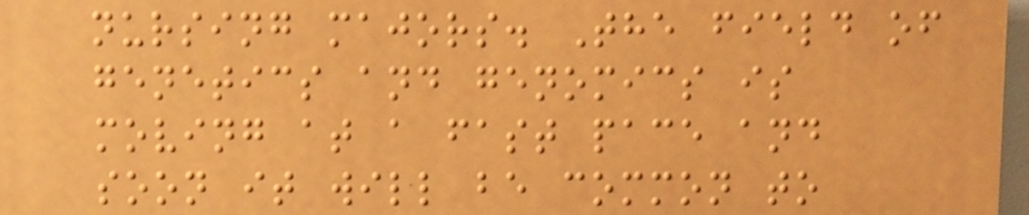nursing majors. The field of
genetics and genomics is
moving at a fast pace and
soon it will be common to
